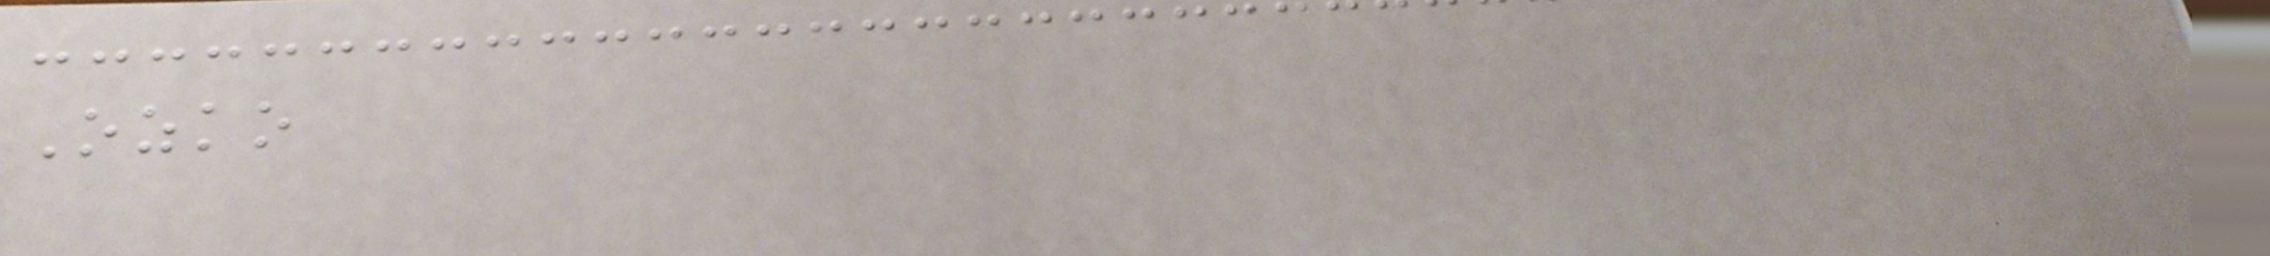Ozko
